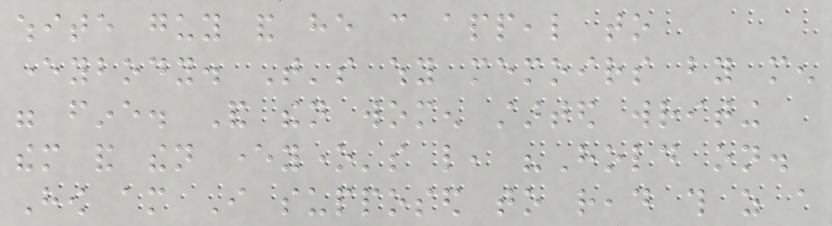white guy and he can appeal to
everybody. That's why memoirs by men
were fine. And then women started writing
them and then everyone's like, "Hold on.
How am I supposed to read this as a
